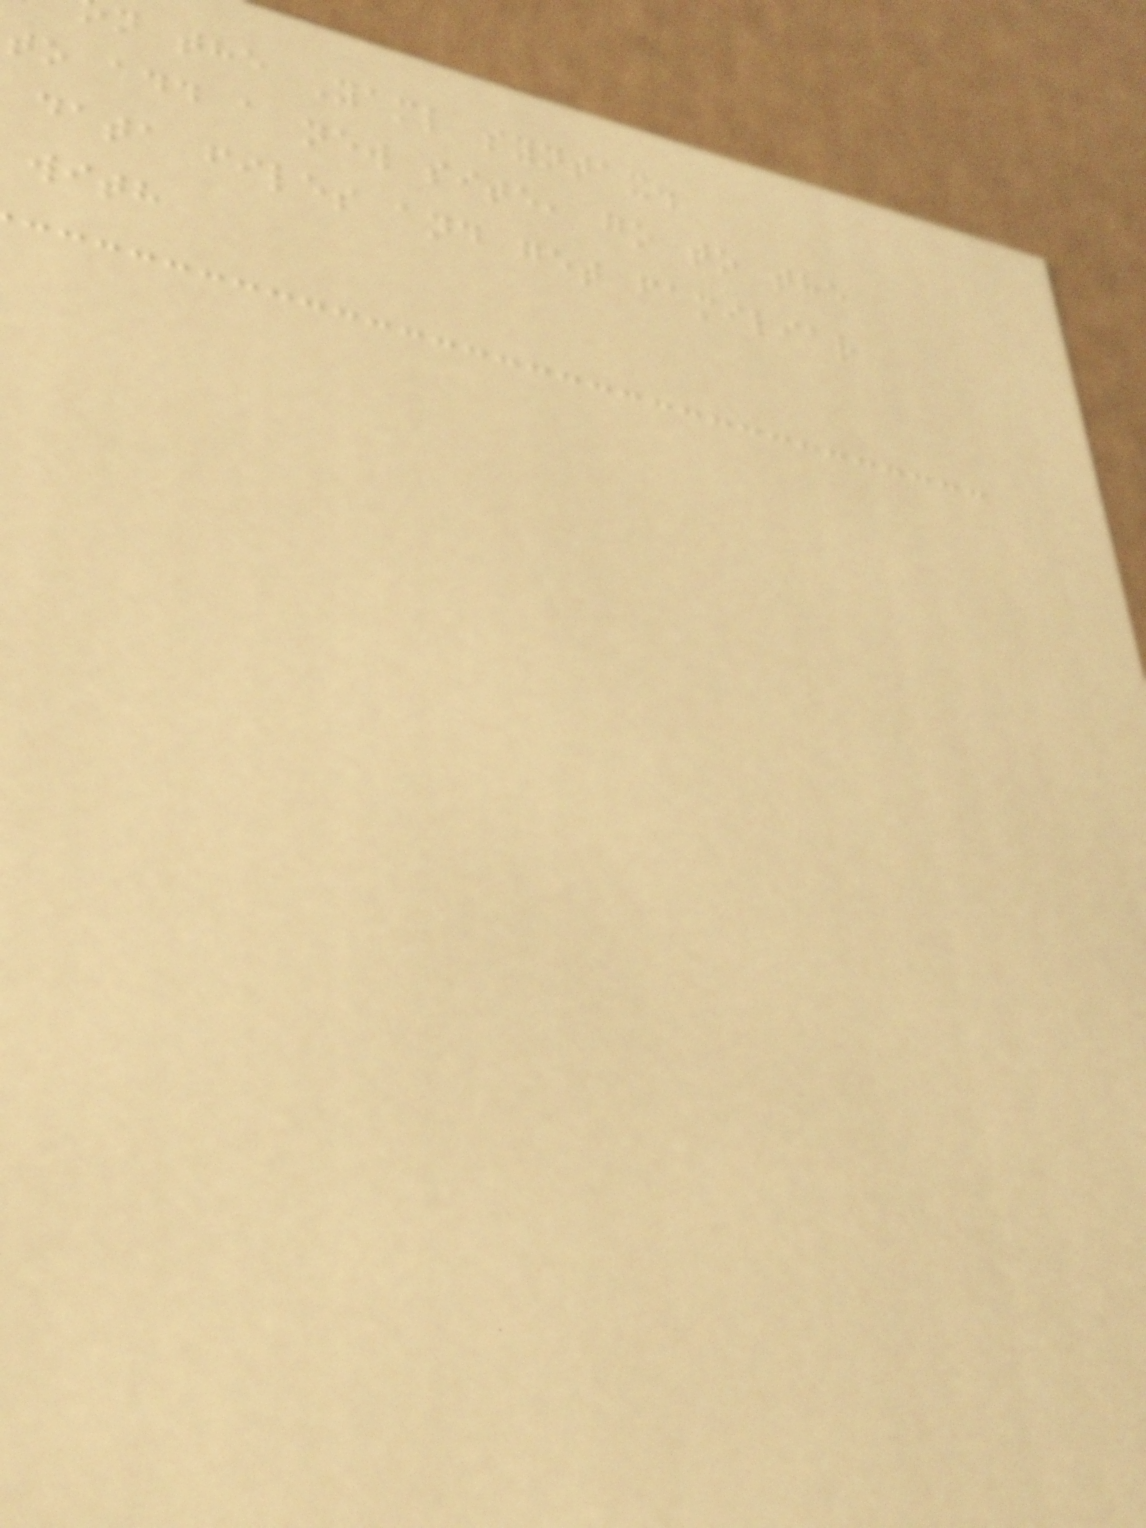n the Yaml syntax.
to add a new site, go to the
data files and get familiar
with
